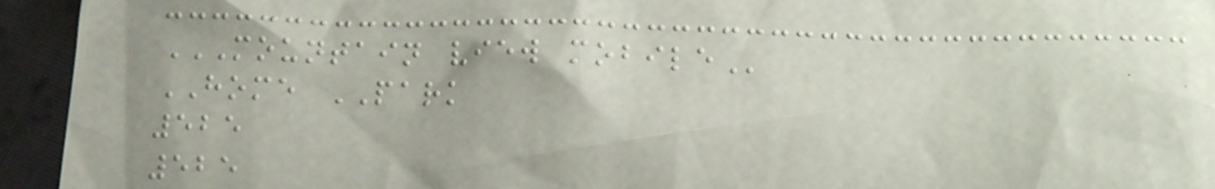MOUNTAIN VIEW MOBILE
HOME PARK
525
525
